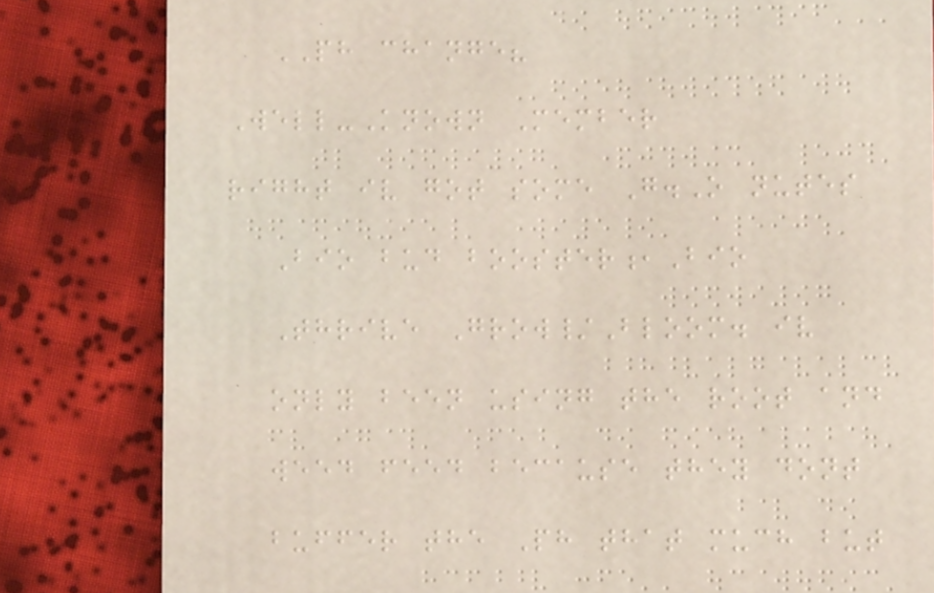PH change?
Well-Known Member
right iv got some G.O nutes
Bio bud booster,Bio
Thrive Grow/Bloom. iv
only been using the root and
weed feed because they dont
buffer the Ph that much but
